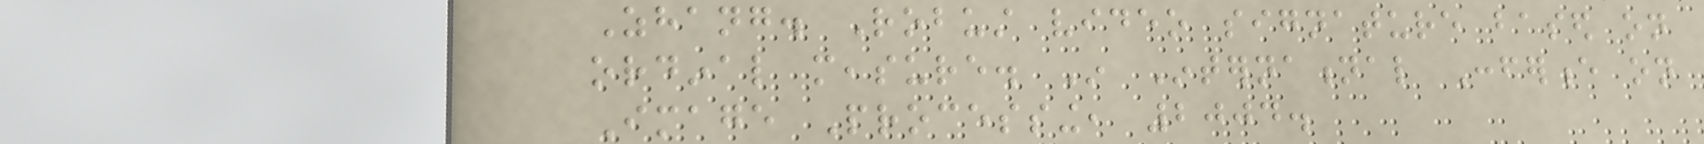Zhang. Robust video signature based on
ordinal measure. In International Conference on
Image Processing, 2004.
